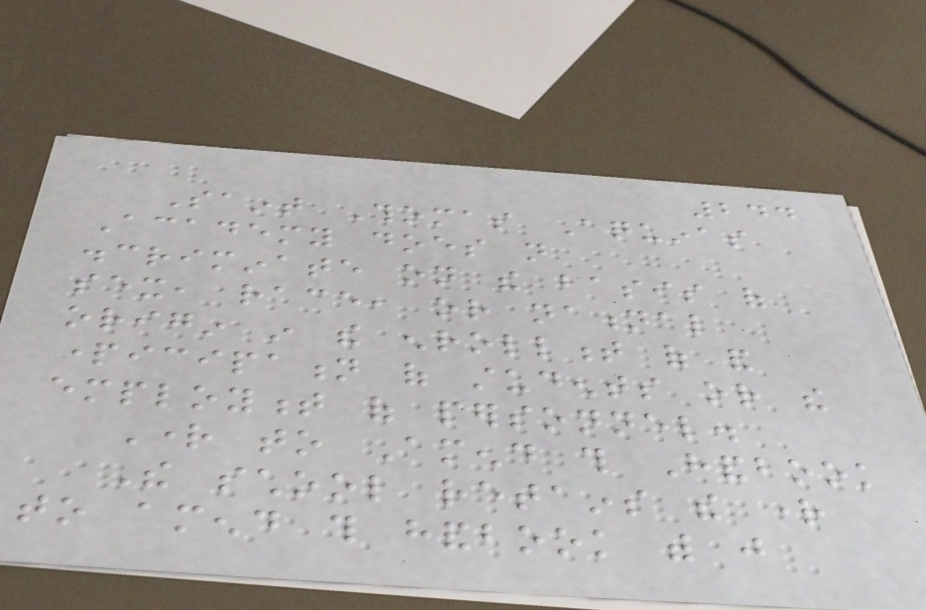244
Saint Thomas Aquinas
Academy does not
discriminate on the basis of
sex, race, or national
origin in the enrollment of and
participation of students or the
employment of personnel.
Right to Amend this Handbook
The school retains the right
to amend this handbook with just
